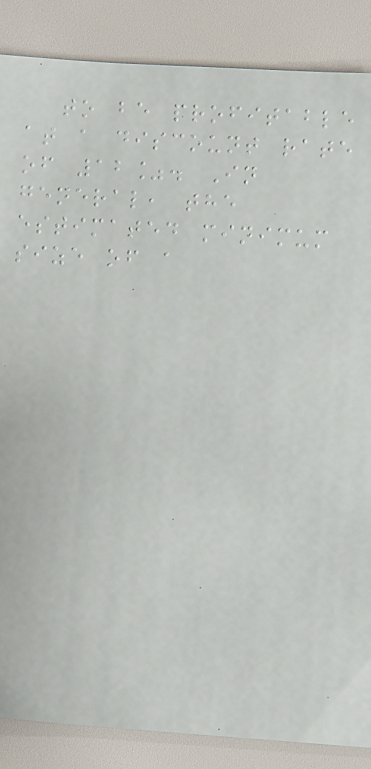to be profitable
at a discount rate
of 12%. In
general, the
estimated minimum
size of a
